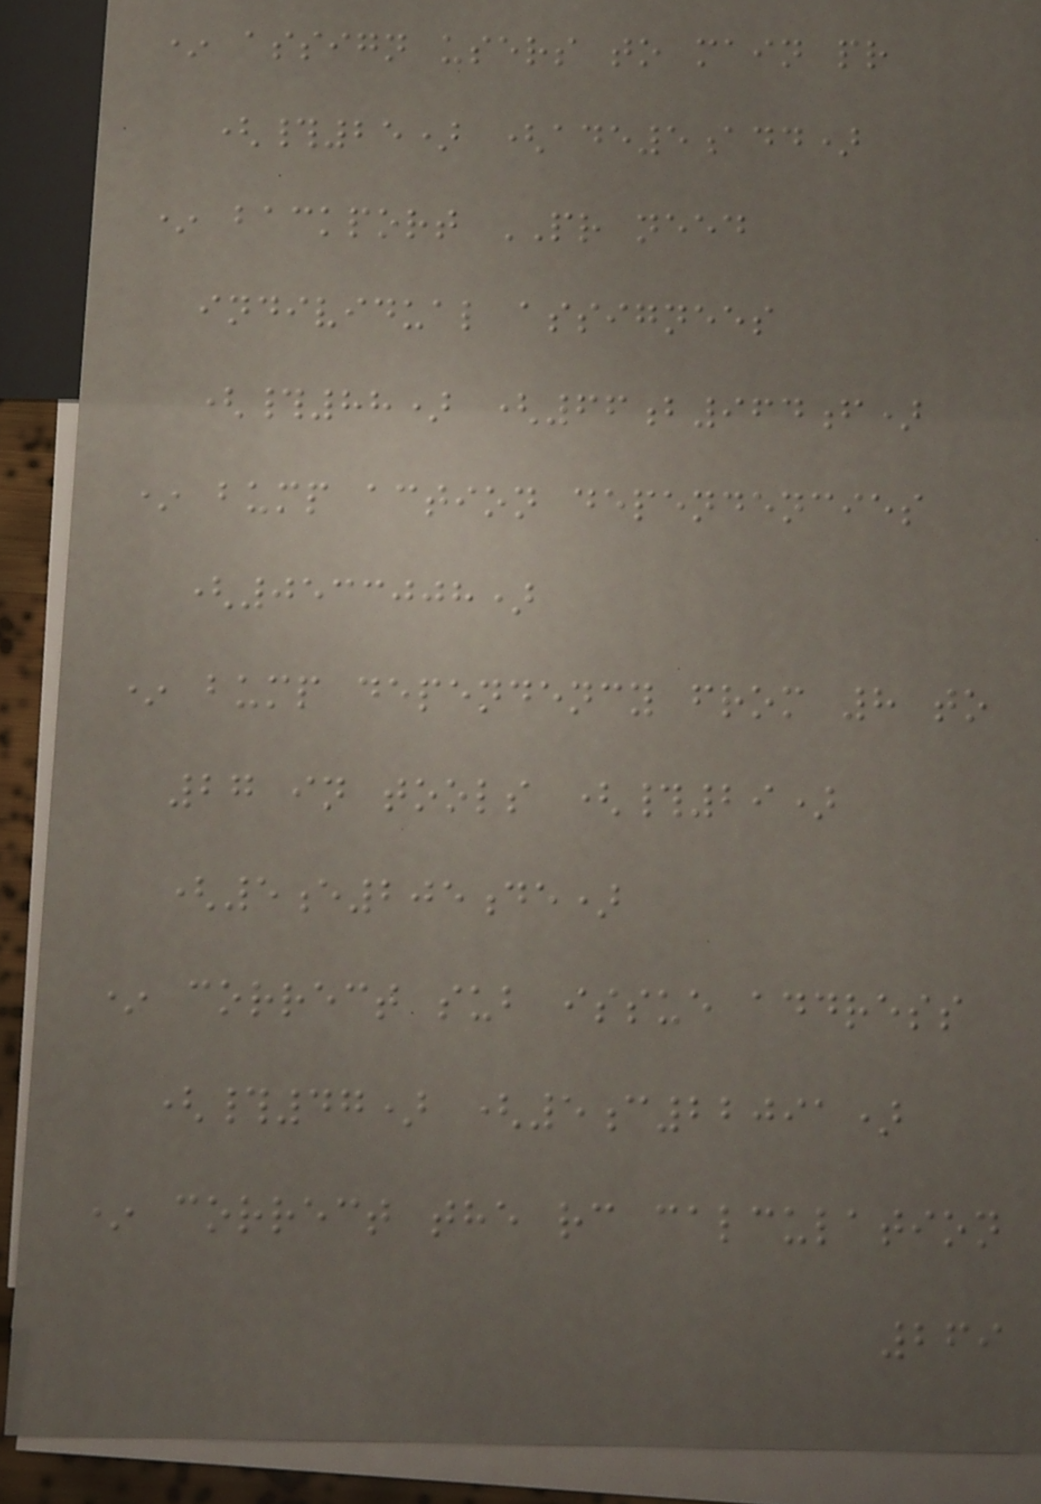* assign users to main pr
(#25) (ade5add)
* backport PR need
individual assignees
(#88) (66b964f)
* bump action dependencies
(0533008)
* bump dependency from 8 to
27 in tools (#29)
(5e205de)
* correct sub issue address
(#47) (5c22091)
* correct the rc calculation
269
